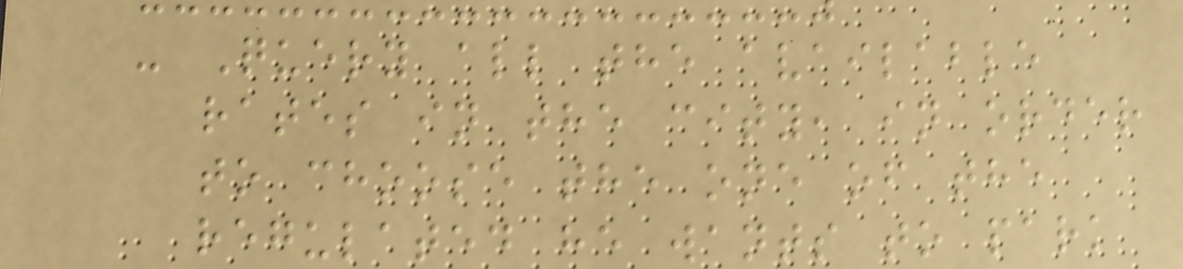- Query all the available
rates in the city, in order
to choose the one of the
regulated he wants to park
